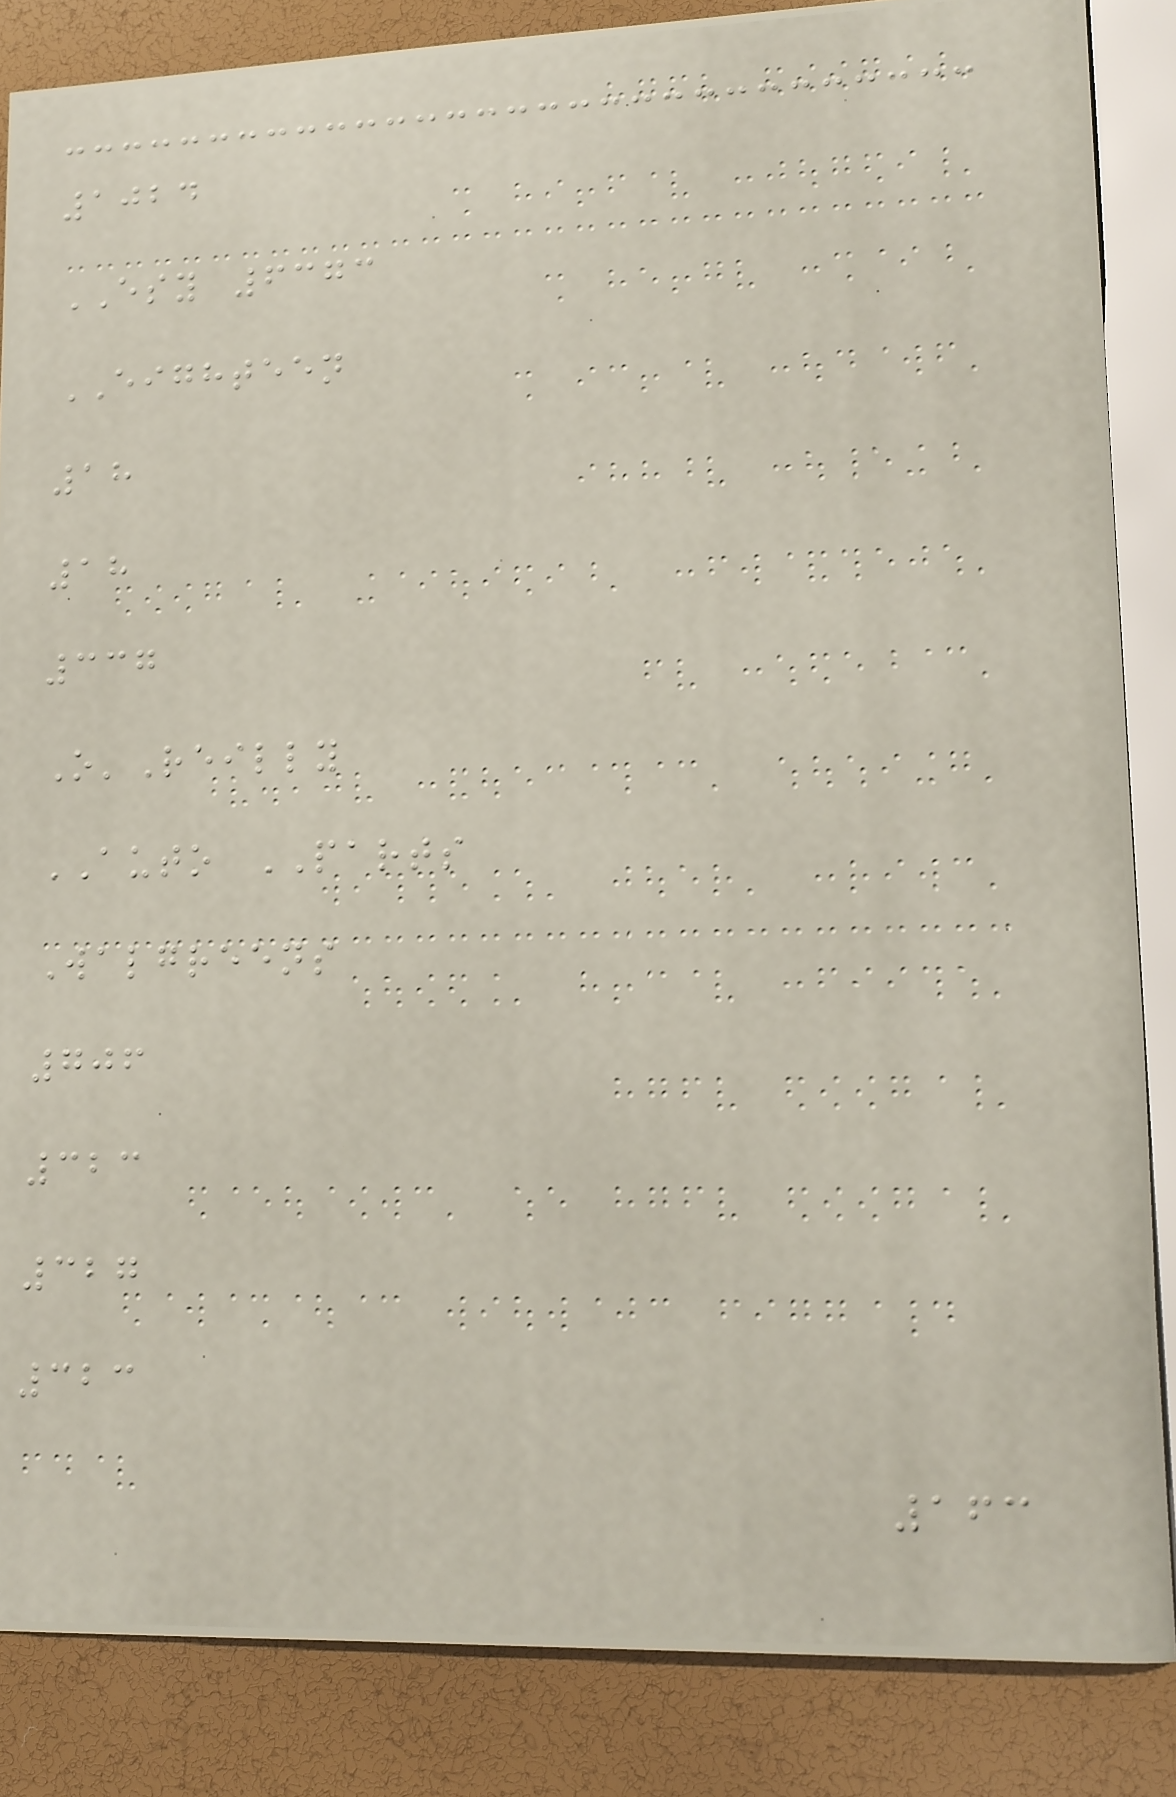1024
ESY 6373
EIGHTEEN
18
18
337
O'Reilly
AUTO PARTS
Walgreens
706
323
327
323
163
